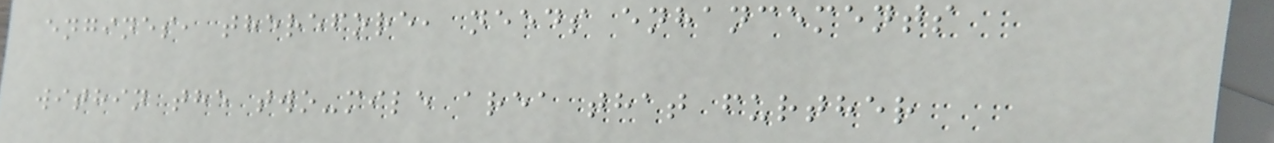engines, therefore, needs enhancements
within the two-mile area that further
